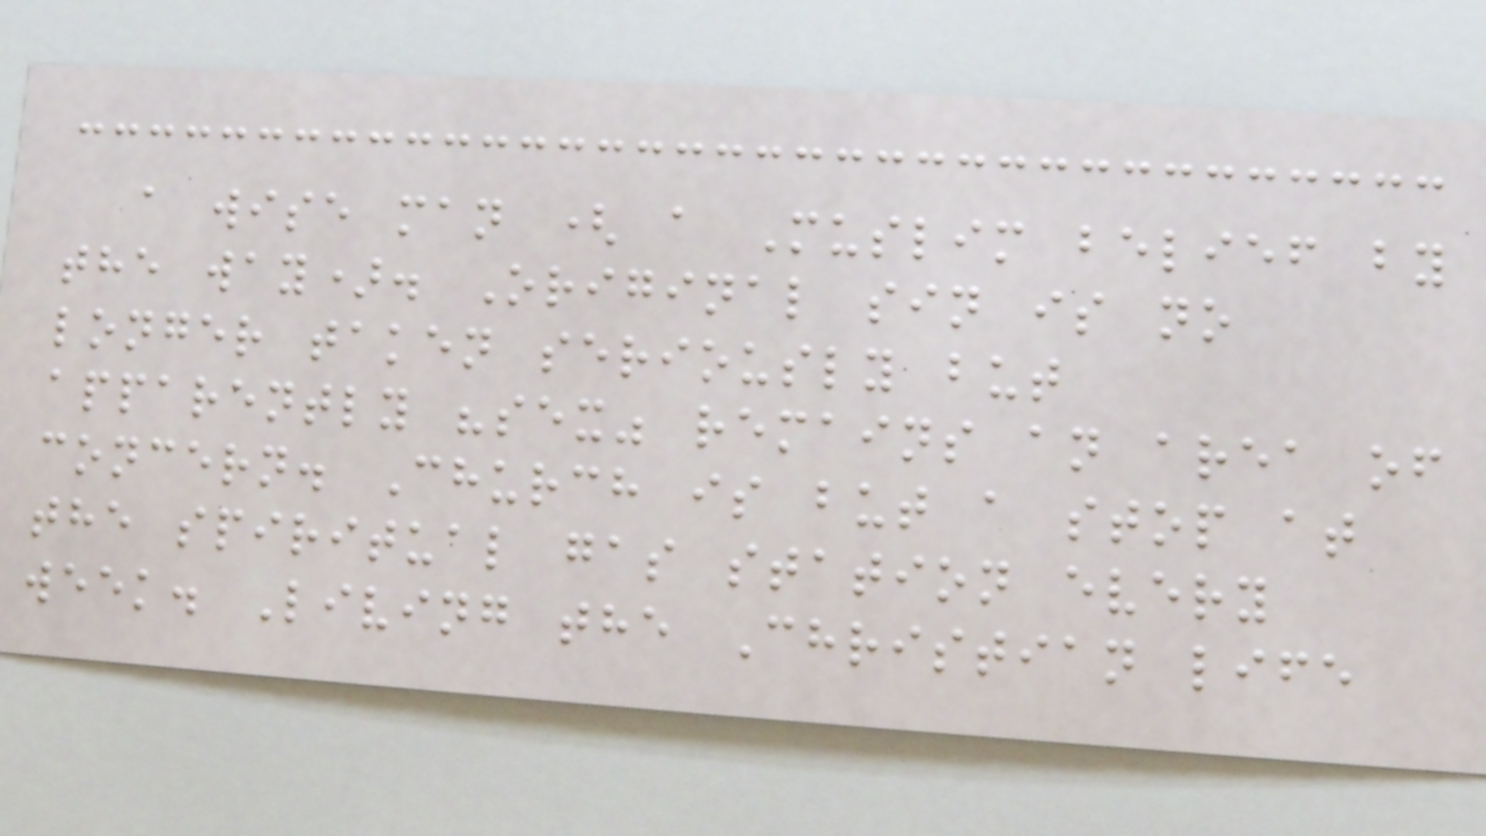a wise man ( a Muslim belief by
the way). Original sin is no
longer taken seriously but
apparently "sex" remains an area of
concern. Church is but a stop at
the spiritual gas station every
week. Living the Christian life
